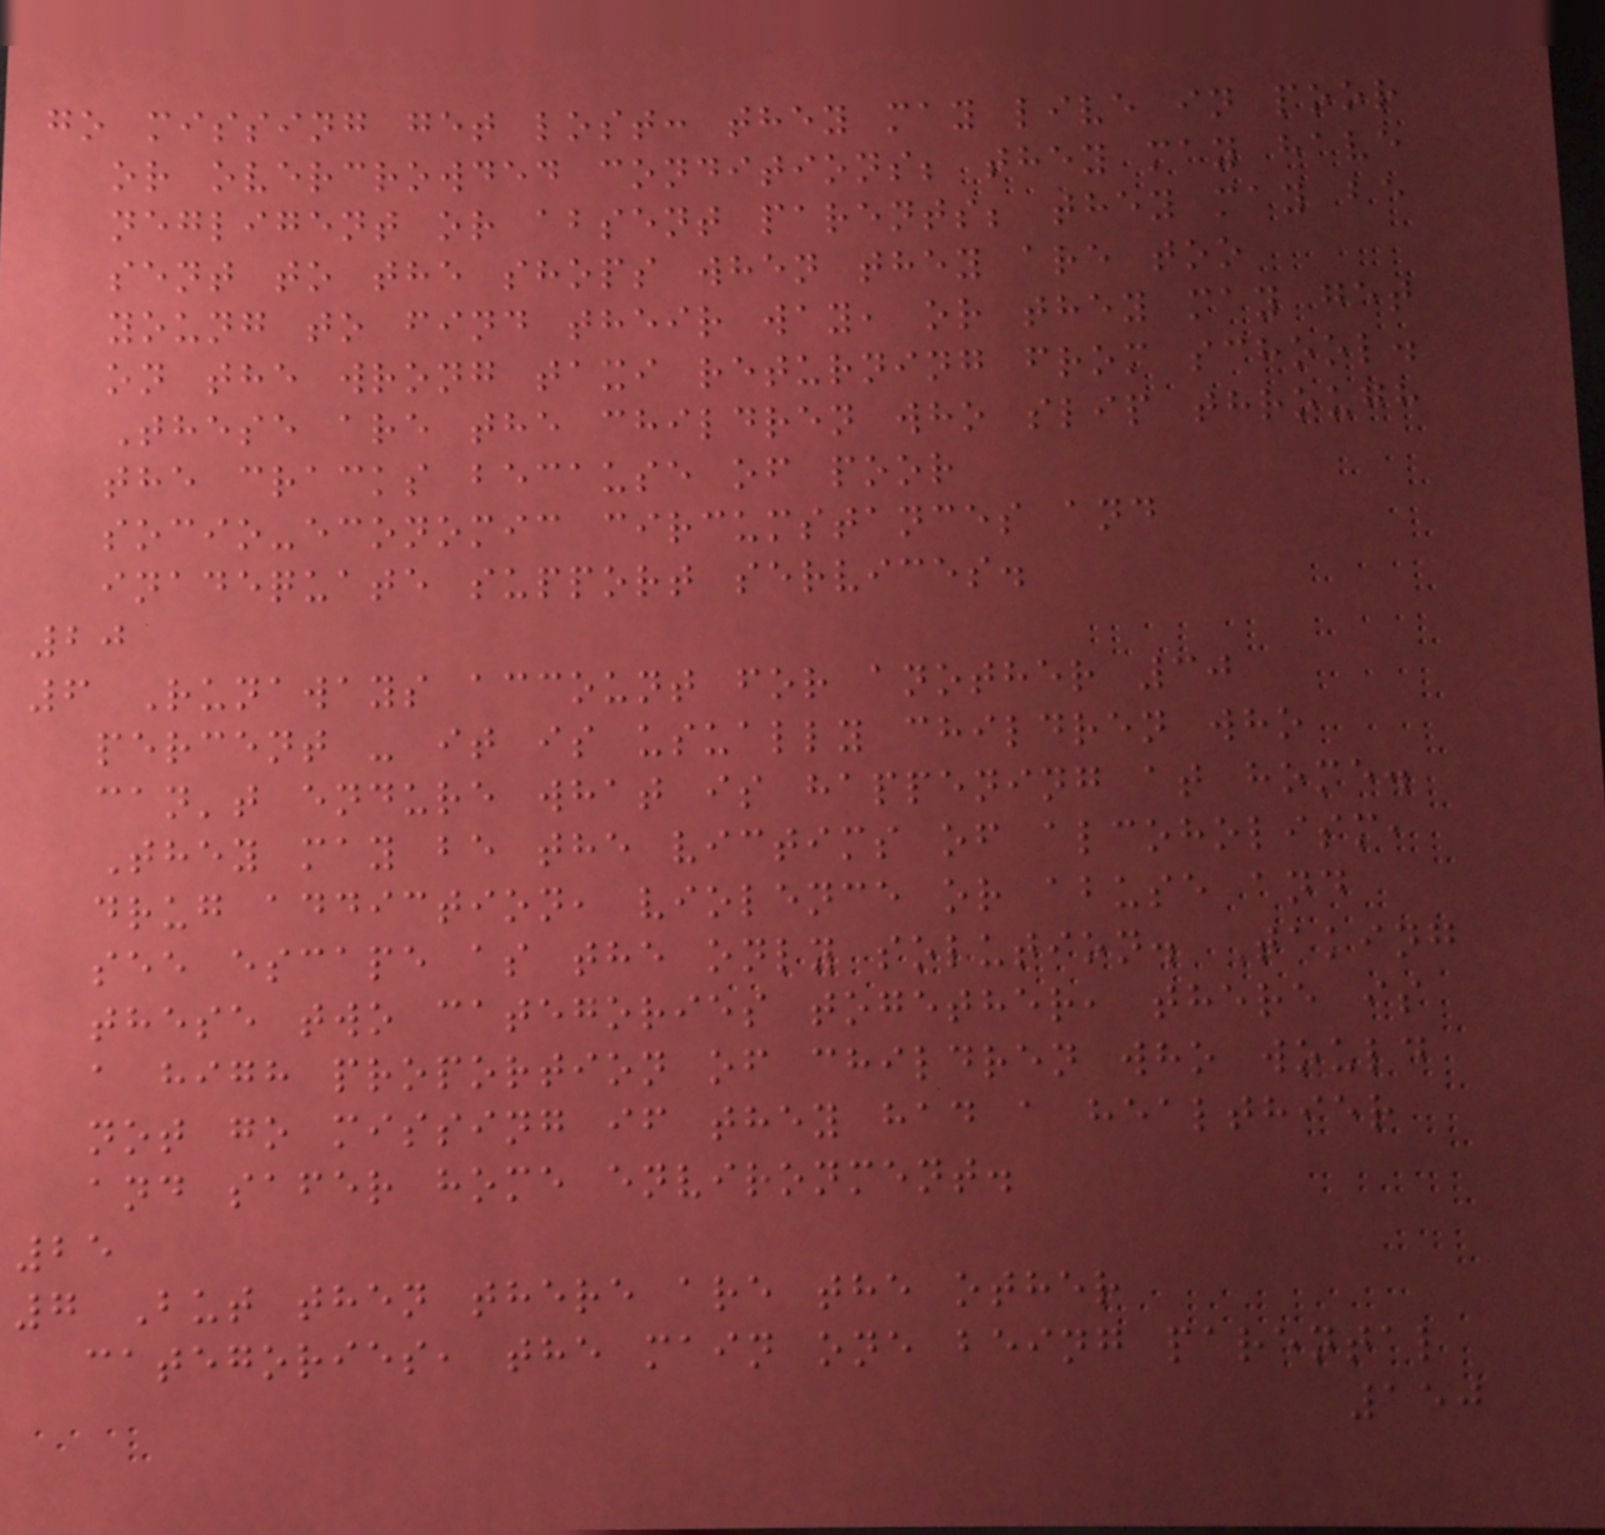go missing get lost: they may live in poor
or overcrowded conditions; they may have
negligent or absent parents; they may be
sent to the shops when they are too
young to find their way, or they may get
on the wrong taxi returning from school.
These are the children who slip through
the cracks because of poor
socio-economic circumstances and
inadequate support services.
20
6 Runaways account for another 30
percent - it is usually children who
can't endure what is happening at home.
They may be the victims of alcoholism,
drug addiction, violence or abuse and
see escape as the only solution. Taking
these two categories together, there is
a high proportion of children who would
not go missing if they had a healthier
and safer home environment.
25
7 But then there are the other
categories, the main one being parental
150
